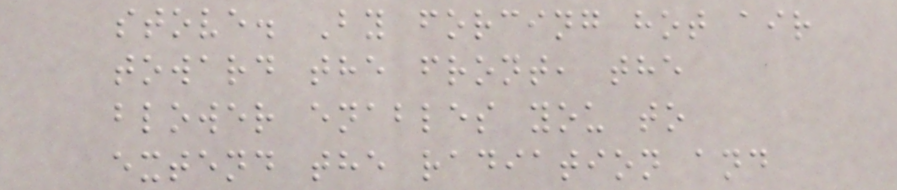stove. By forcing hot air
toward the front, the
blower enables you to
extend the radiation and
